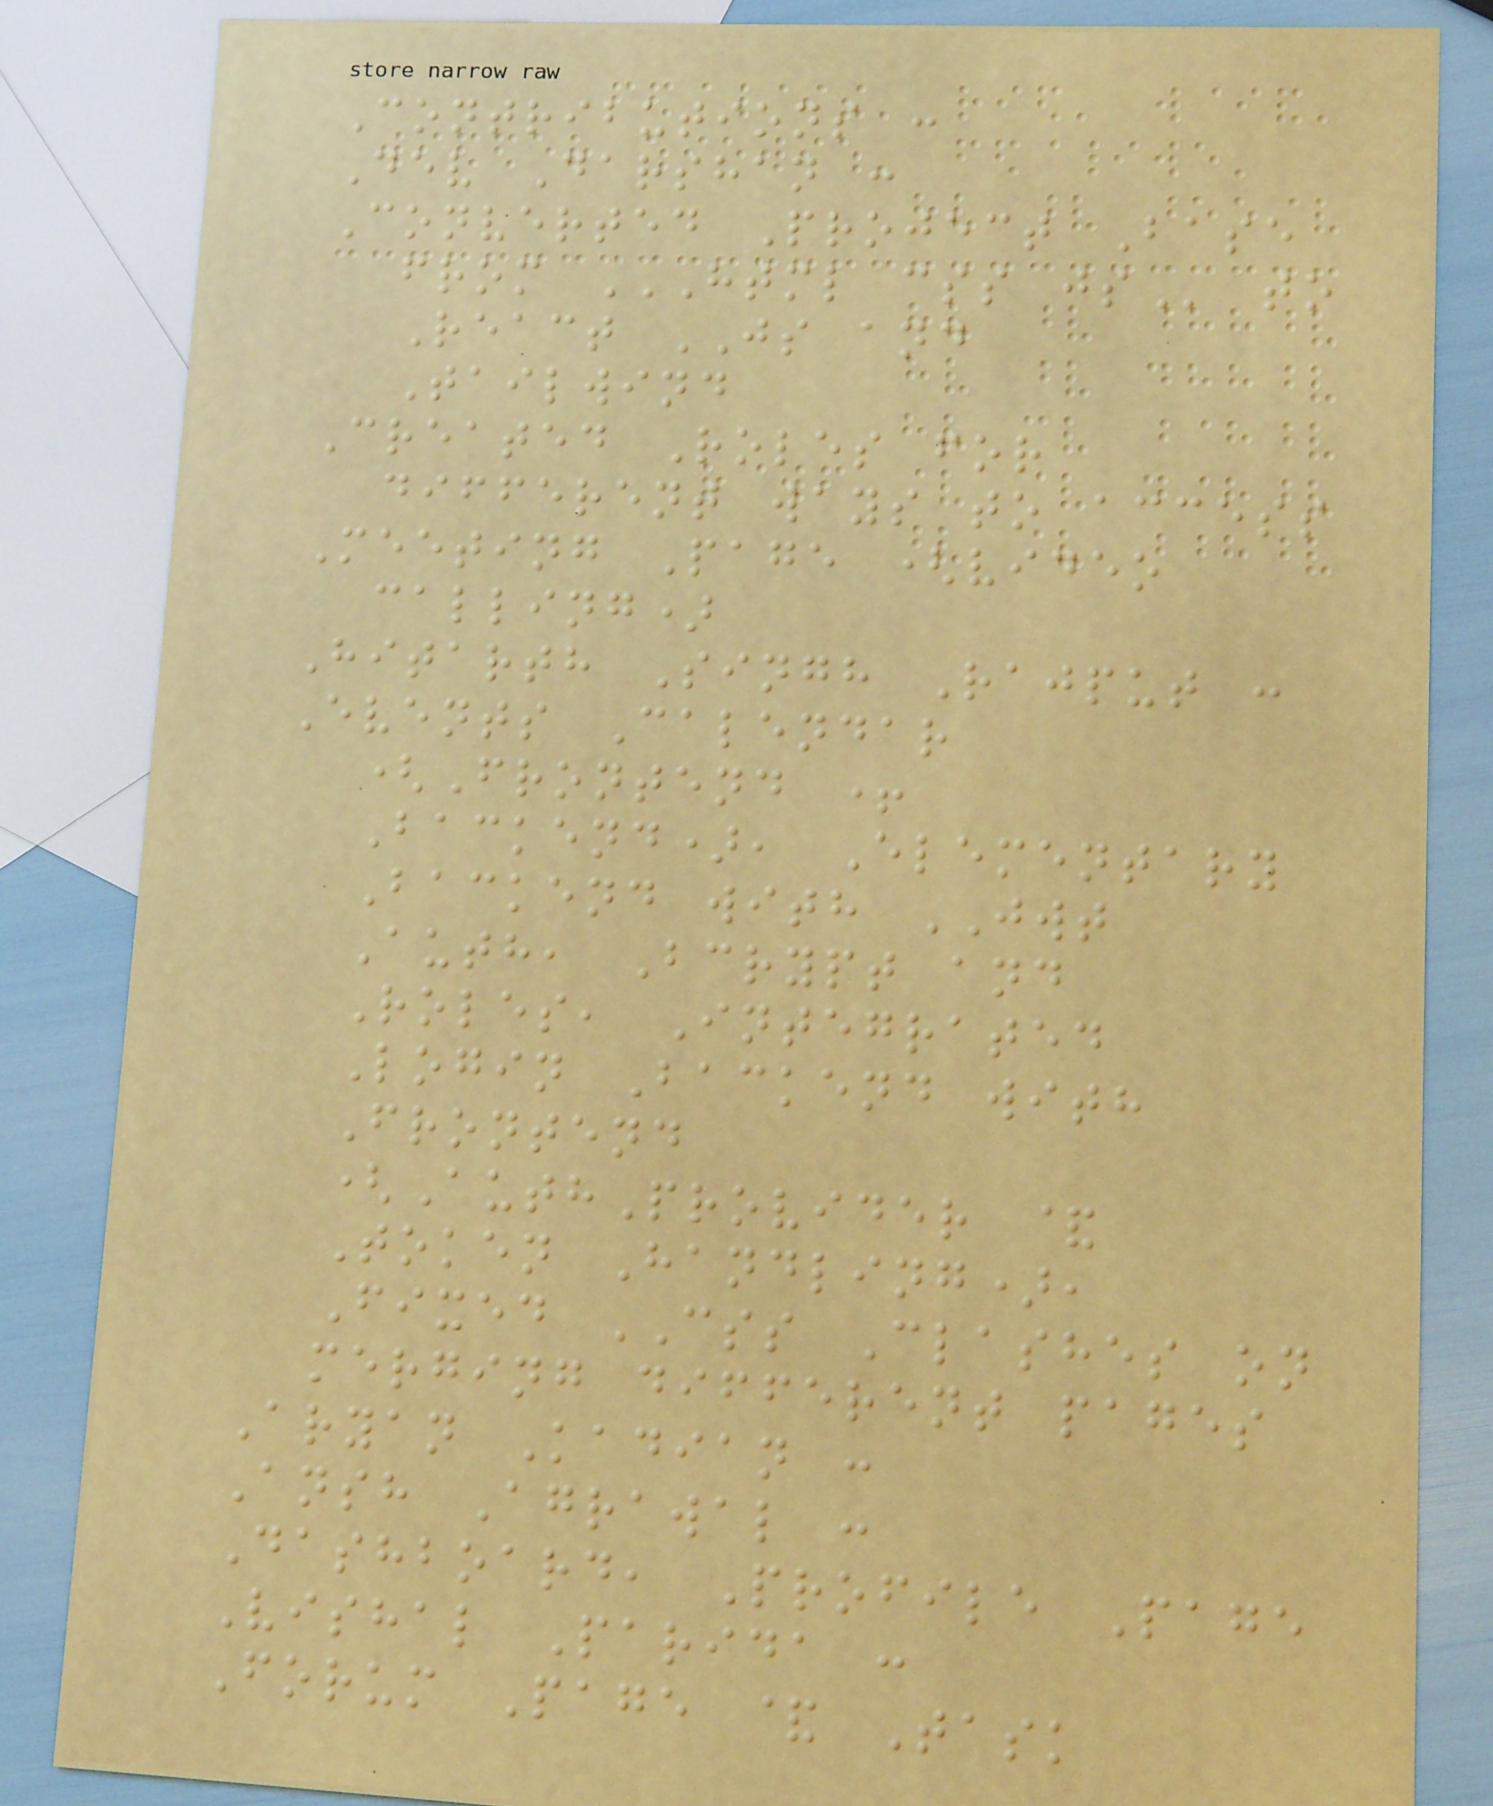Contributions :
Dev Darshan :
Converted Project Base
from HTML CSS JS to
React JS and
Tailwind
Created Roles for
different ways to access
Meeting Page (video
calling)
Hitarth Singh Rajput :
Events Calendar
(Frontend +
Backend), Elementary
Backend with JWT
Auth, Bcrypt and
Roles, Integrated
Login Backend with
Frontend
(AuthProvider &
Token Handling),
Fixed CSS Clashes on
merging different pages
Aryan Kadian :
Ansh Agrawal :
Dashboard, Profile Page
Vishal Parida :
Forum Page & Task
